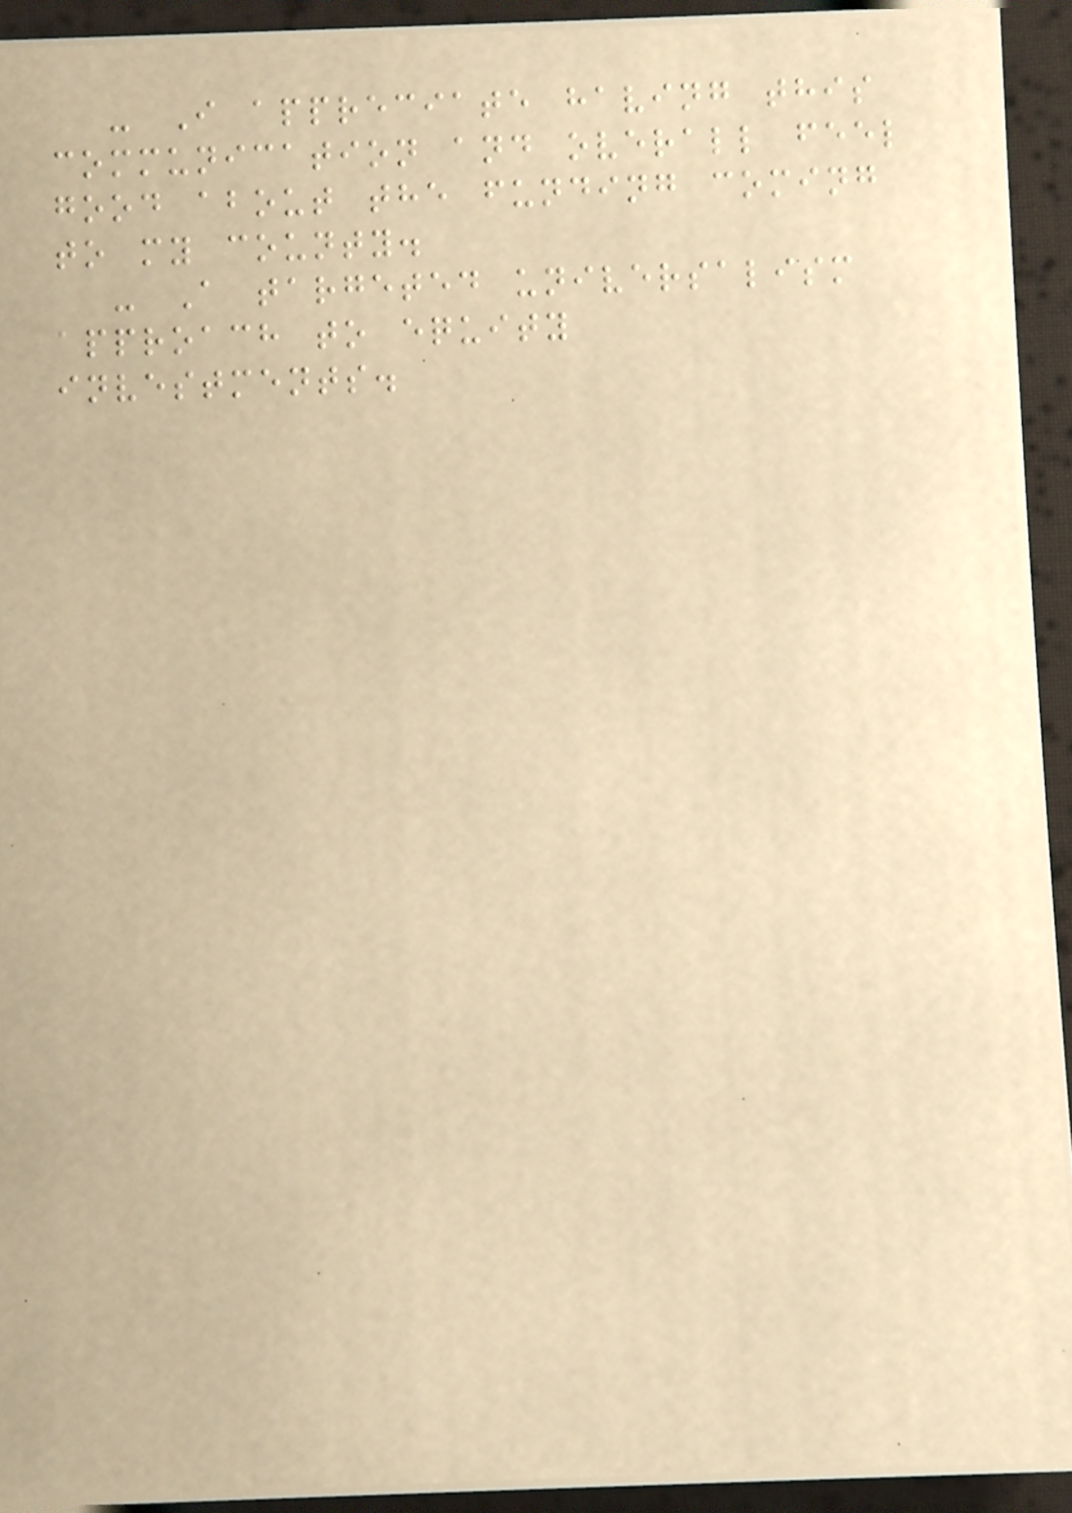- I appreciate having this
communication and overall feel
good about the funding coming
to my county.
- A targeted universalism
approach to equity
investments.
